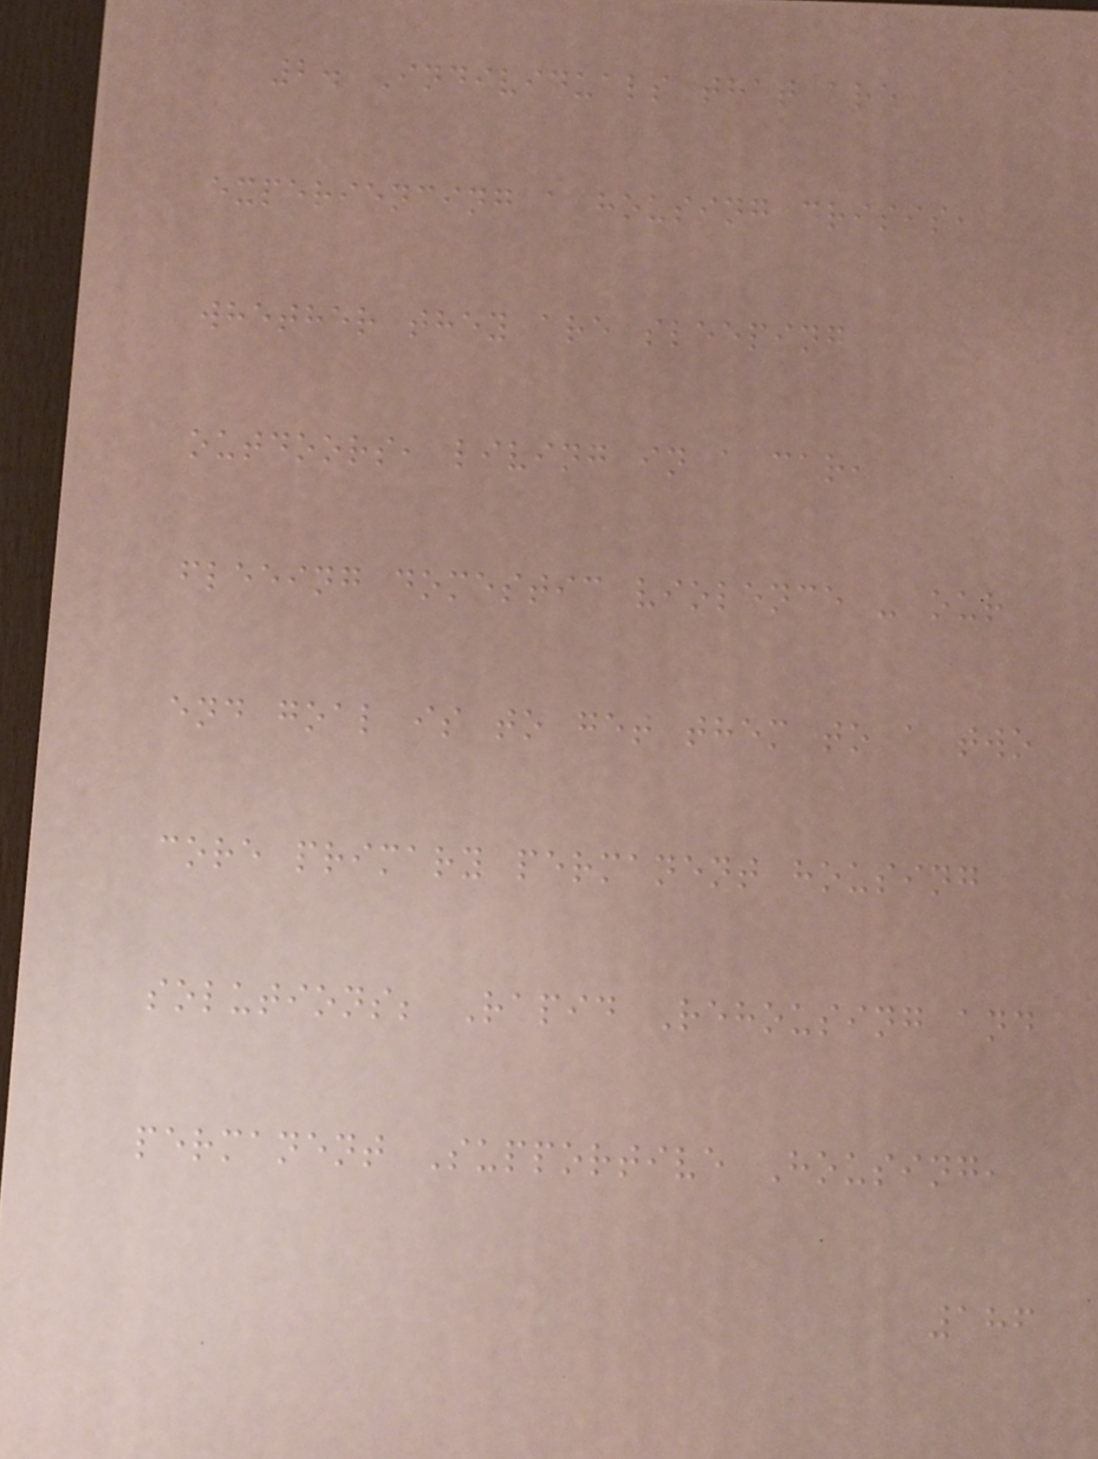2. Individuals that are
experiencing a housing crisis,
whether they are sleeping
outdoors, living in a car,
fleeing domestic violence - our
end goal is to get them to a two
core primary permanent housing
solutions; Rapid Rehousing and
permanent Supportive Housing,
186
